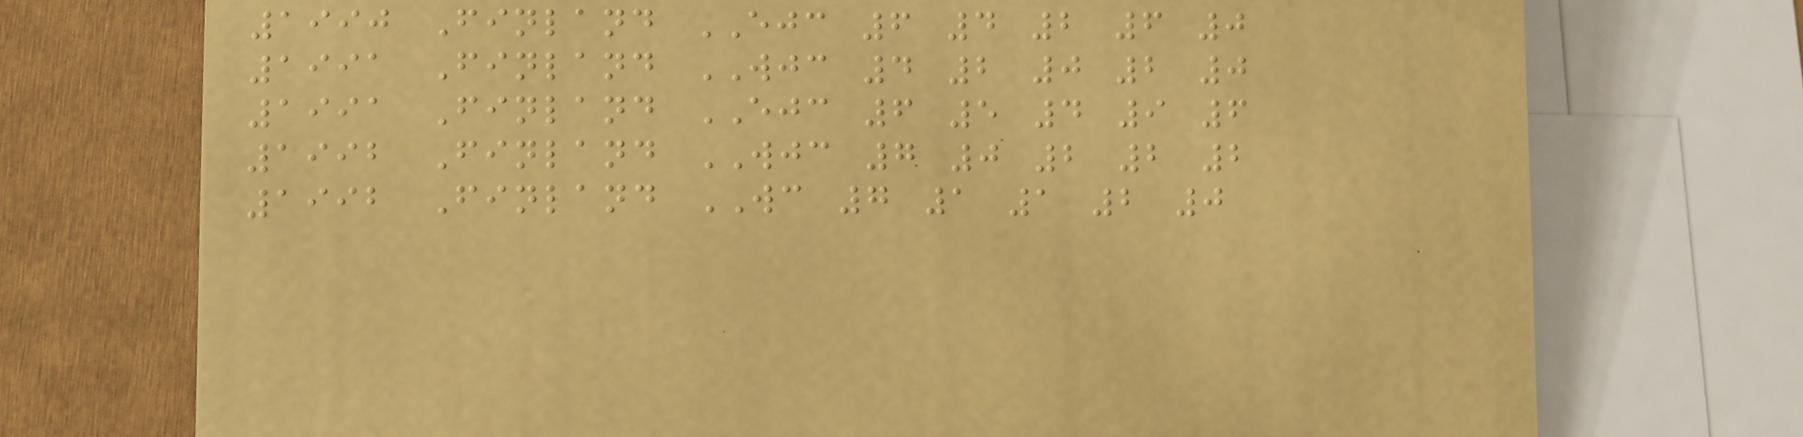1990 Finland EJC 6 4 2 6 0
1991 Finland WJC 4 2 0 2 0
1991 Finland EJC 6 5 4 9 6
1992 Finland WJC 7 0 2 2 2
1992 Finland WC 7 1 1 2 0
